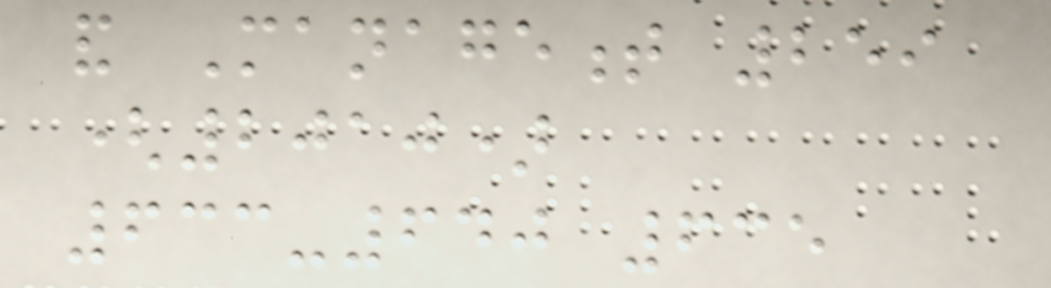and Management 259
(2010)
633-640 635
